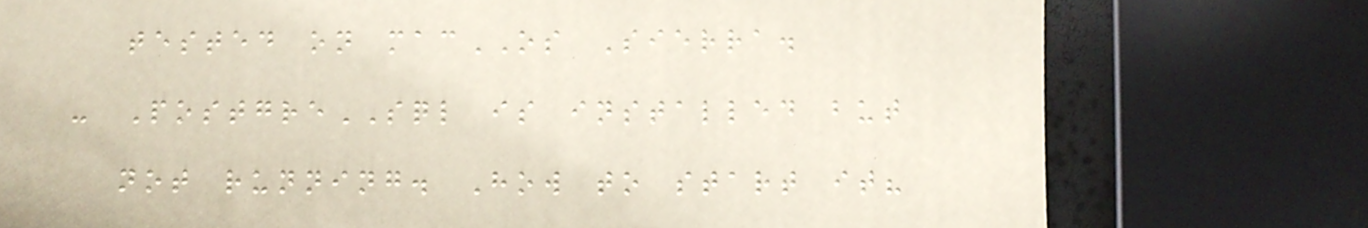tested on macOS Sierra.
- PostgreSQL is installed but
not running. How to start it?
